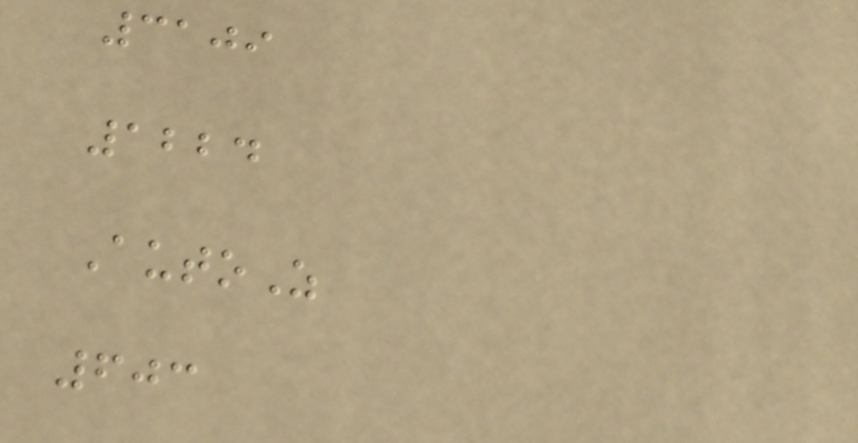3109
1224
AutoZ
603
